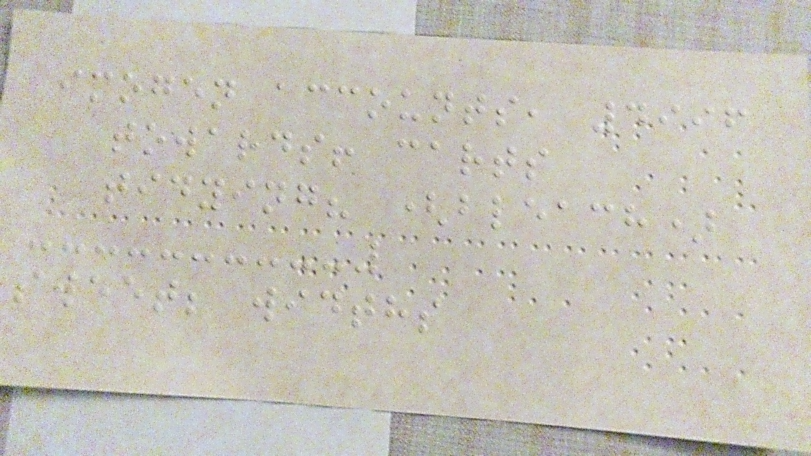imogen accounts, 4996
towards! carts
tidying? (bleach)
sweet; widths
